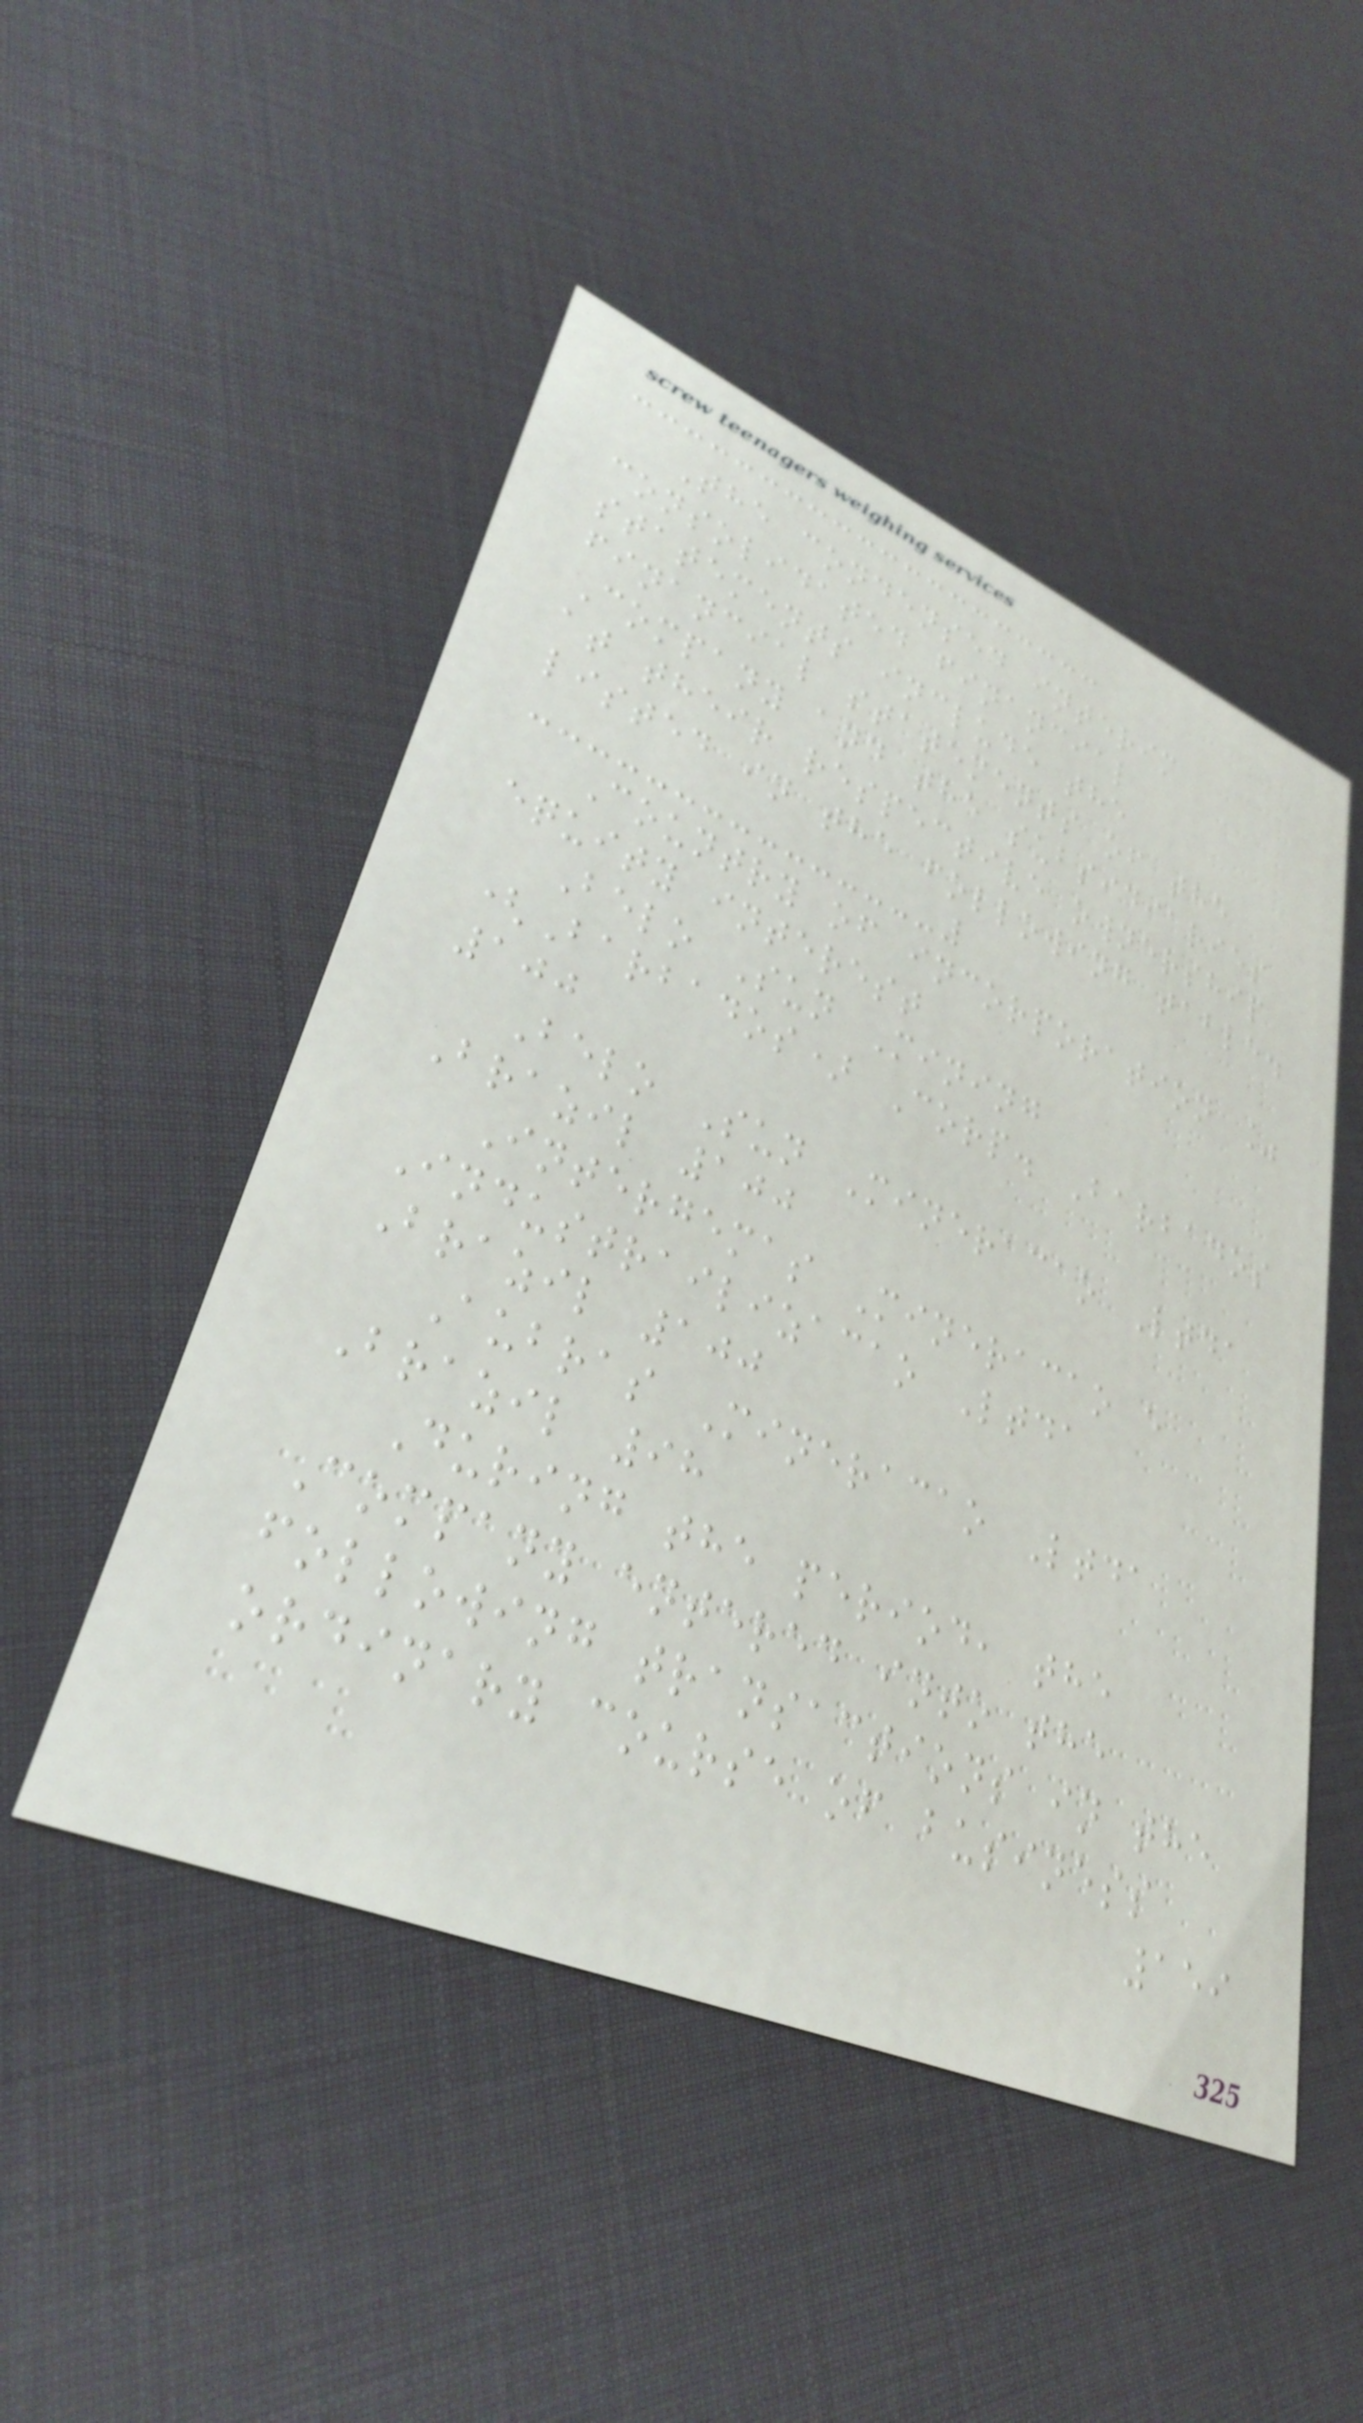The condensed interim
consolidated financial
statements include the
financial statements of the
Company and the subsidiaries
at their respective ownership
listed in the following table.
Country of incorporation %
equity interest
Belo Sun Mining
(Barbados) Corp. Barbados
100
Belo Sun Mineracao Ltda
Brazil 100
Intergemas Mineracao e
Industrailizacao Ltda
Brazil 100
Aubras Mineracao Ltda
Brazil 98
During the period, the
Company entered into the
following transactions in the
ordinary course of business
159
